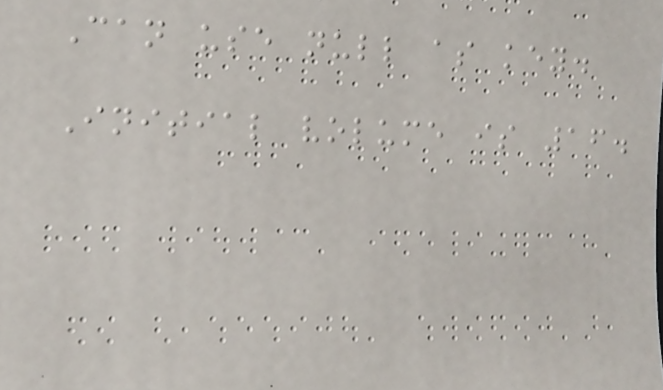Can use null as key.
Initial volume is 16.
